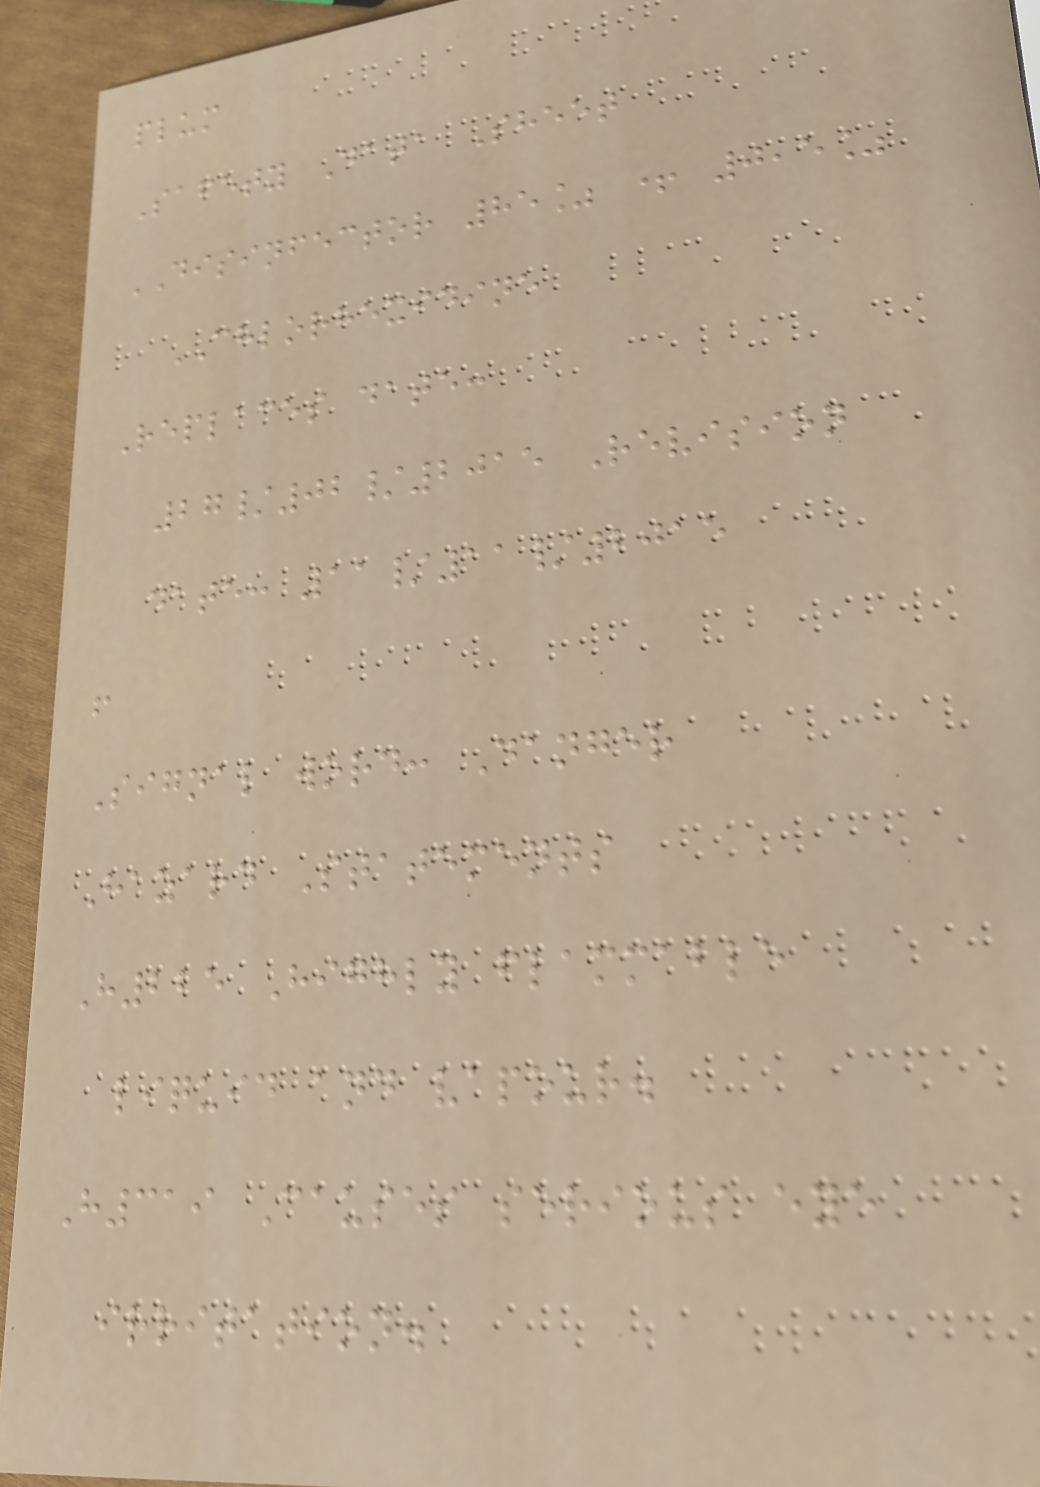plum
Safety Data Sheet
DISINFECTOR 85% + 0,5%
CHLORHEXIDINE
Replaces date:
27/02/2015 Revision
date: 11/11/2015
!
Signal word: Danger
Hazard Statements
H225 Highly flammable
liquid and vapour.
H319 Causes serious eye
irritation.
